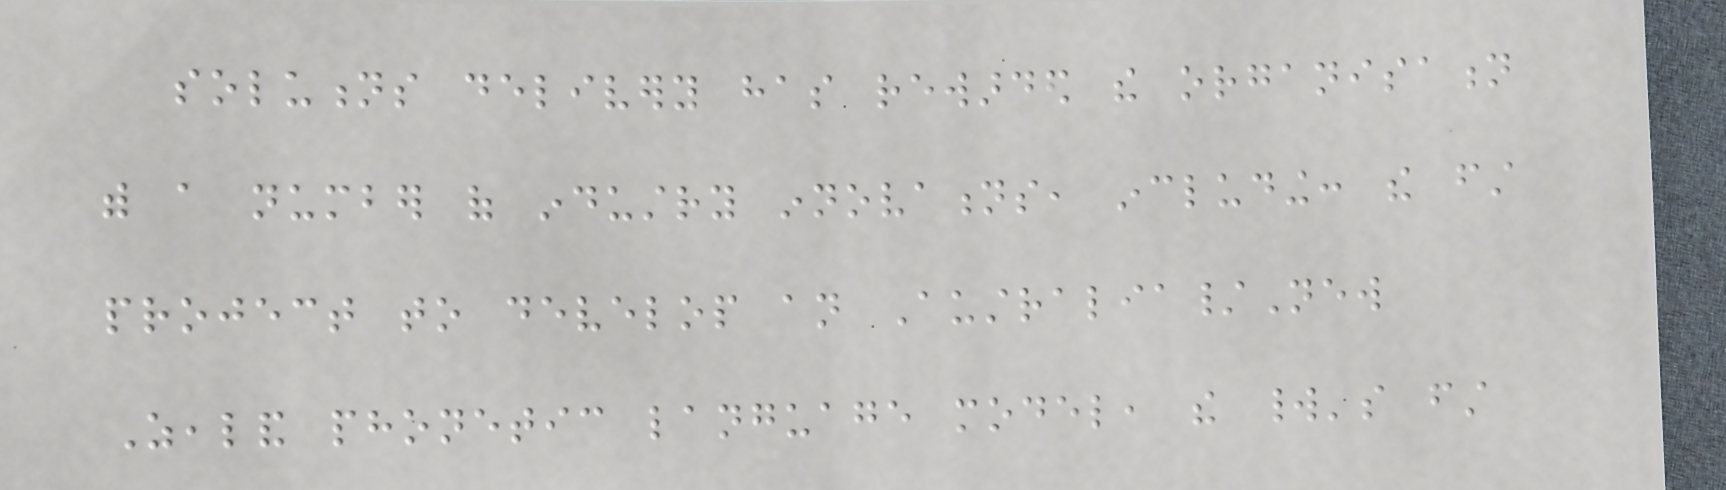solutions delivery has rewarded the organisation
with a number of industry innovations, including: the first
project to develop an Australia/New
Zealand phonetic language model, the world's first
